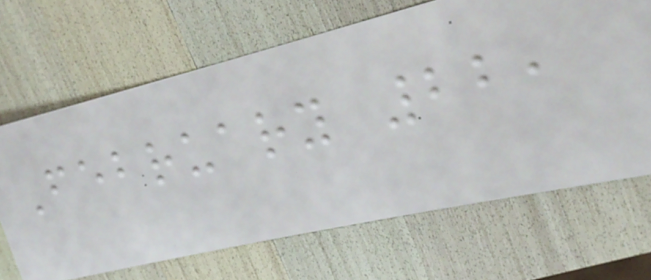February 22,
